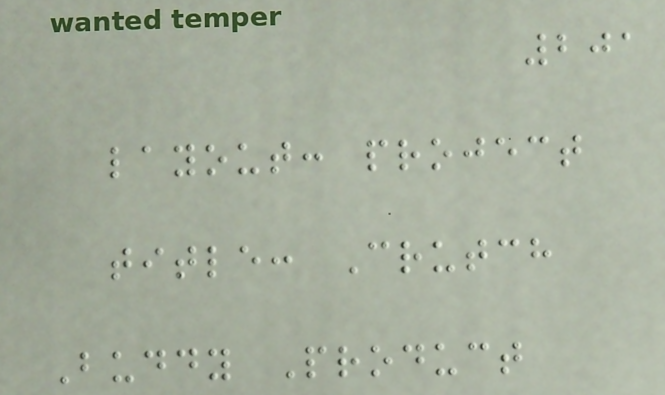201
layout: project
title: Crutch
Buddy Product
